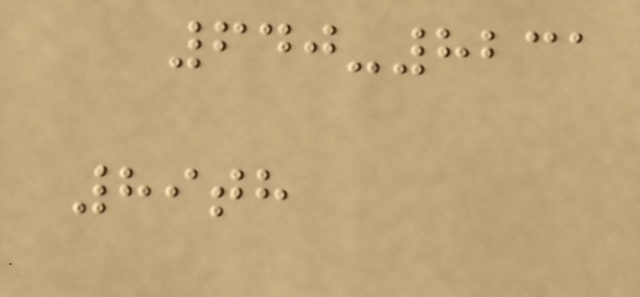640-8231
89th
